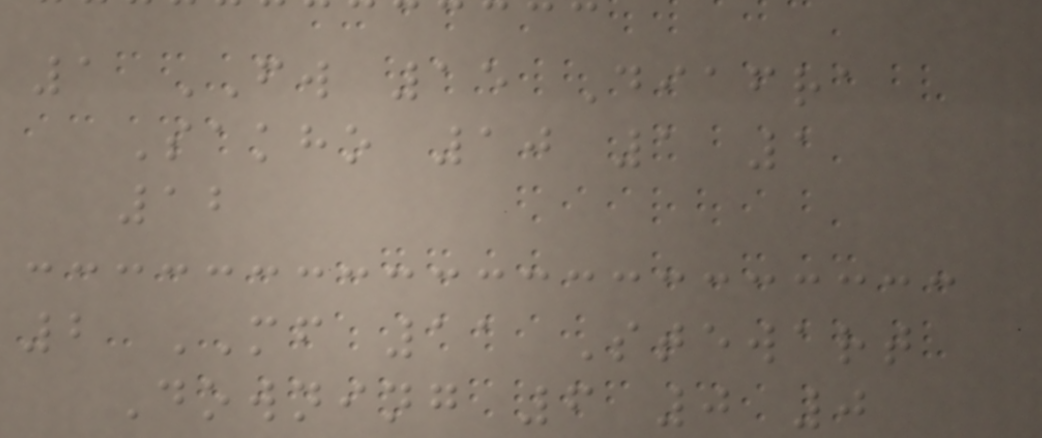1 FW 15 Diafra
Sakho 10 1 1
12
2 MF 11 Stewart
Downing 6 0 0
